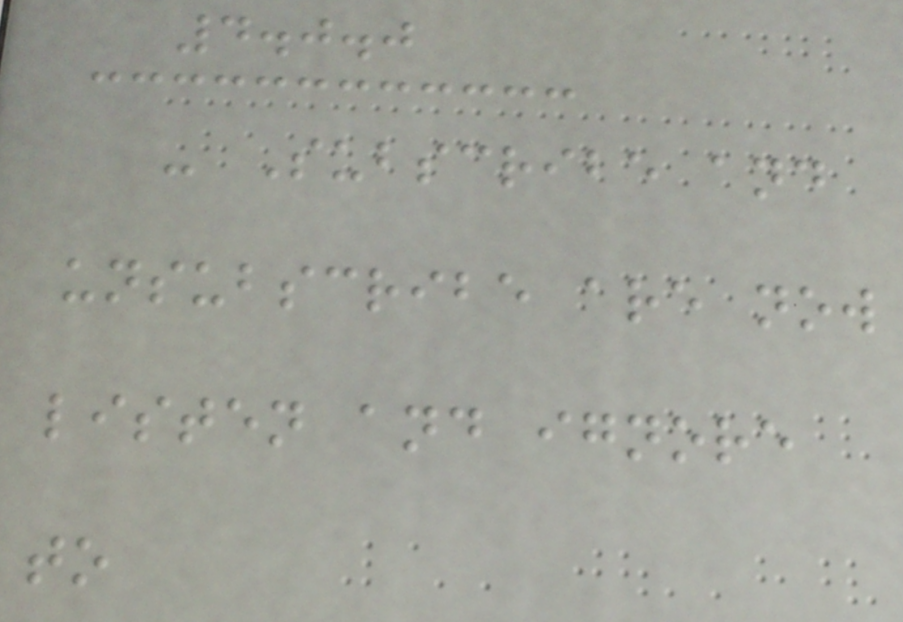4.0.0
- Subscribe and
unsubscribe are now
listen and ignore
to
